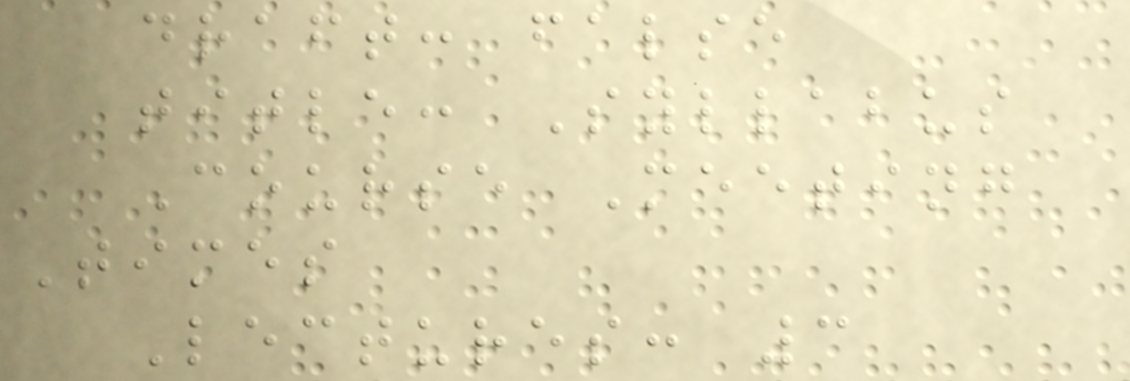draft: false
title: Syllabus
Course Meeting
Times
Lectures: 3
